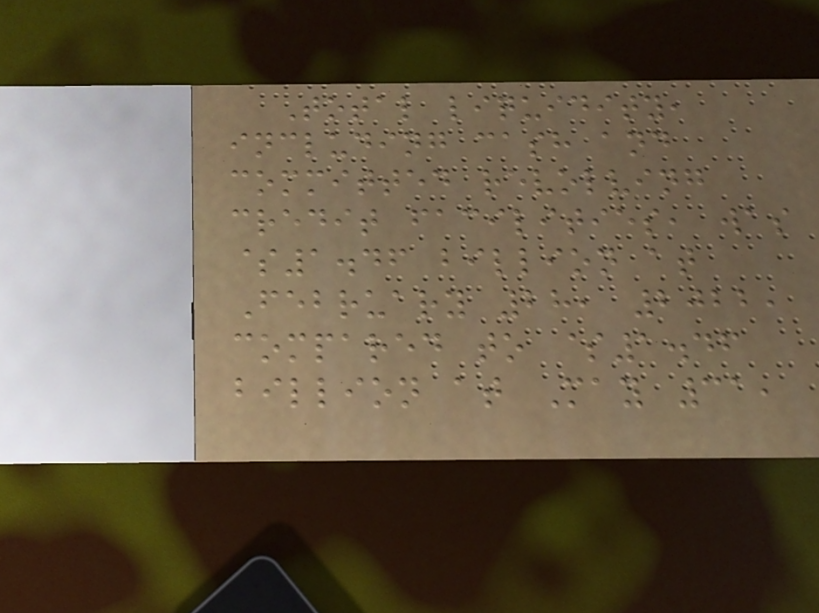Total liquidity,
including cash and
committed revolving
credit facilities, was
$1.46 billion at
February 28, 2022,
compared to $1.46
billion at May 31,
